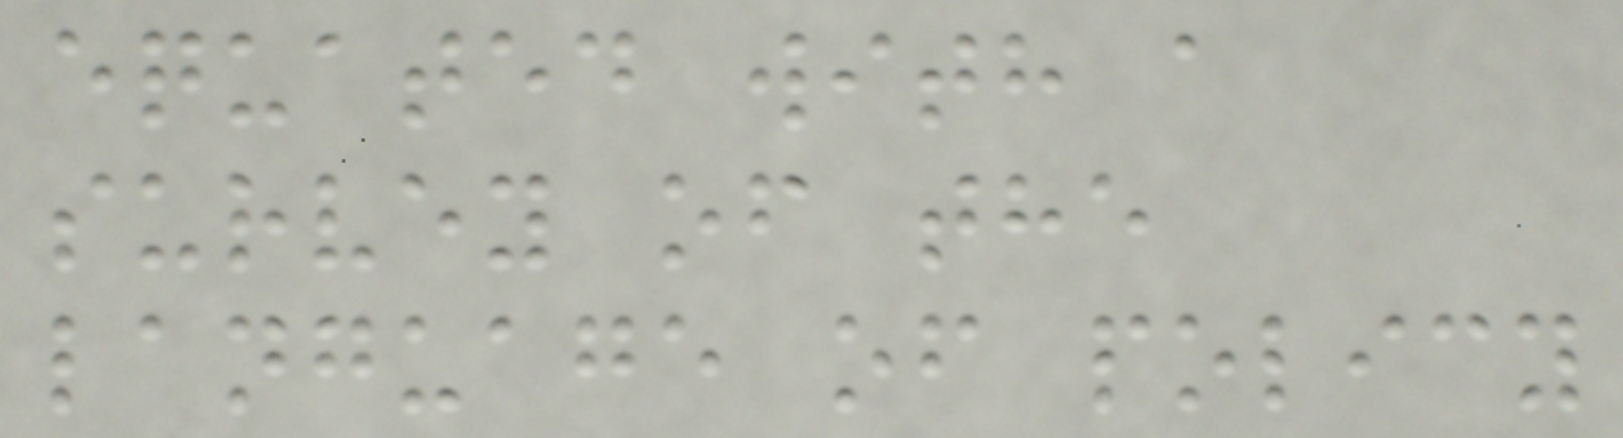equated with a
survey of the
language of policy
